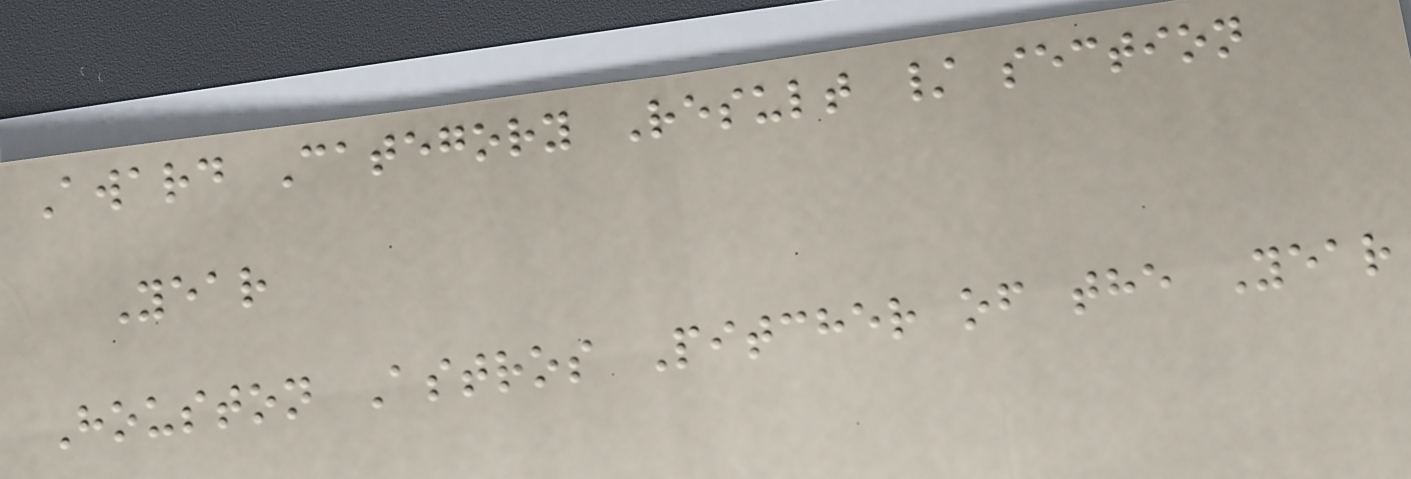Award Category Result / section
Year
Houston Astros Pitcher of the Year
